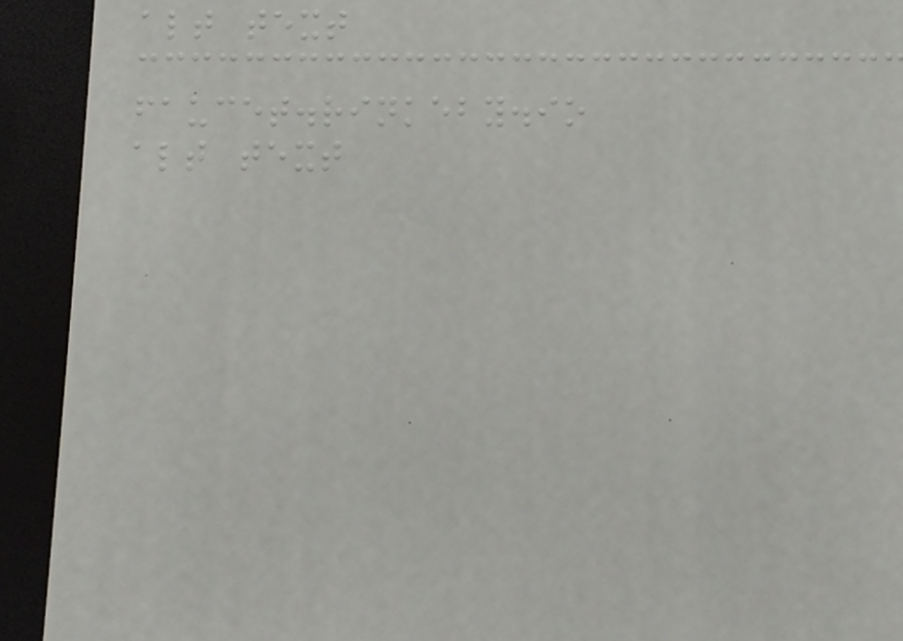alt text
faucet.rinkeby.io
alt text
